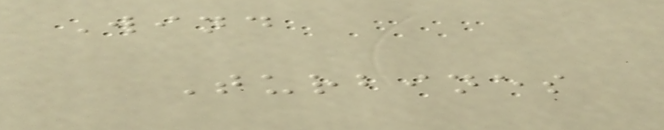Wind
Turbines
